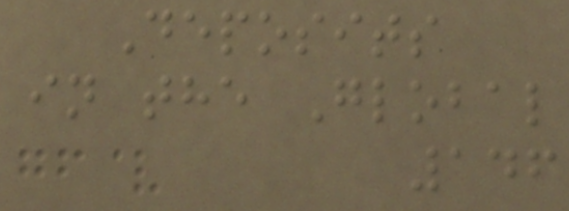Deposits
in the Global
146
